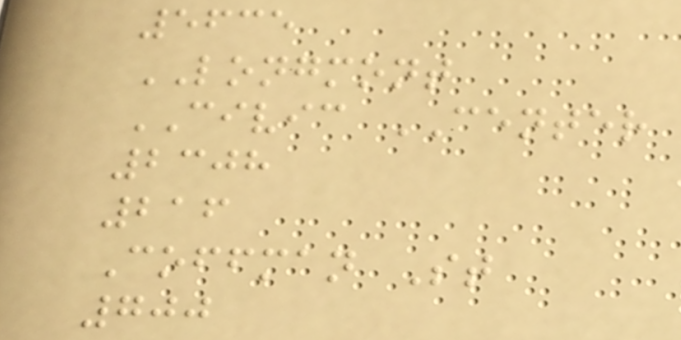5635
LONGMONT
CIVIC CENTER
2308
216
Coffman St
700
